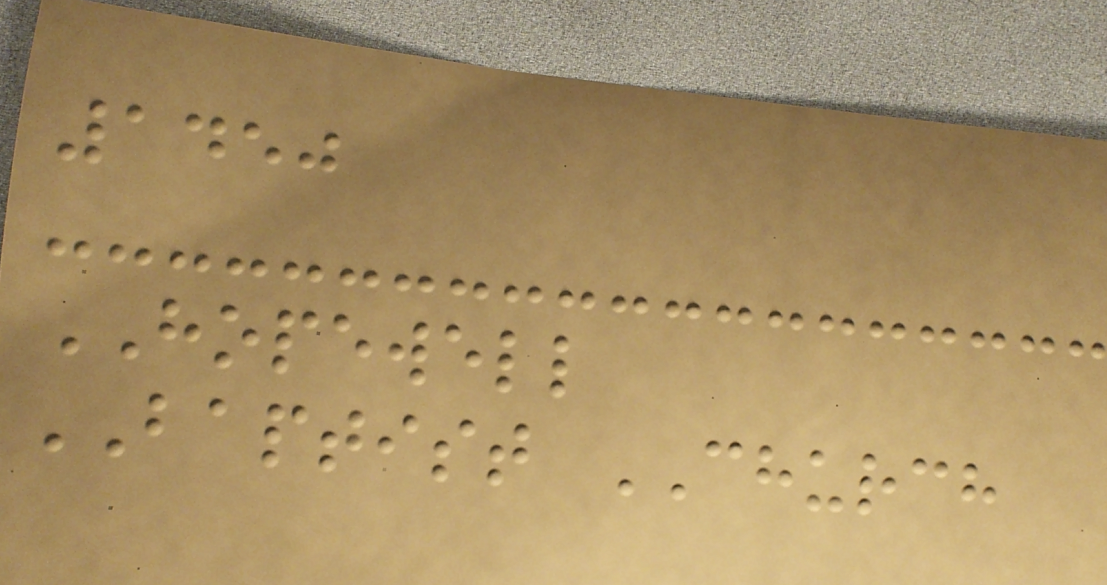1450
HOPEWELL
BAPTIST CHURCH
